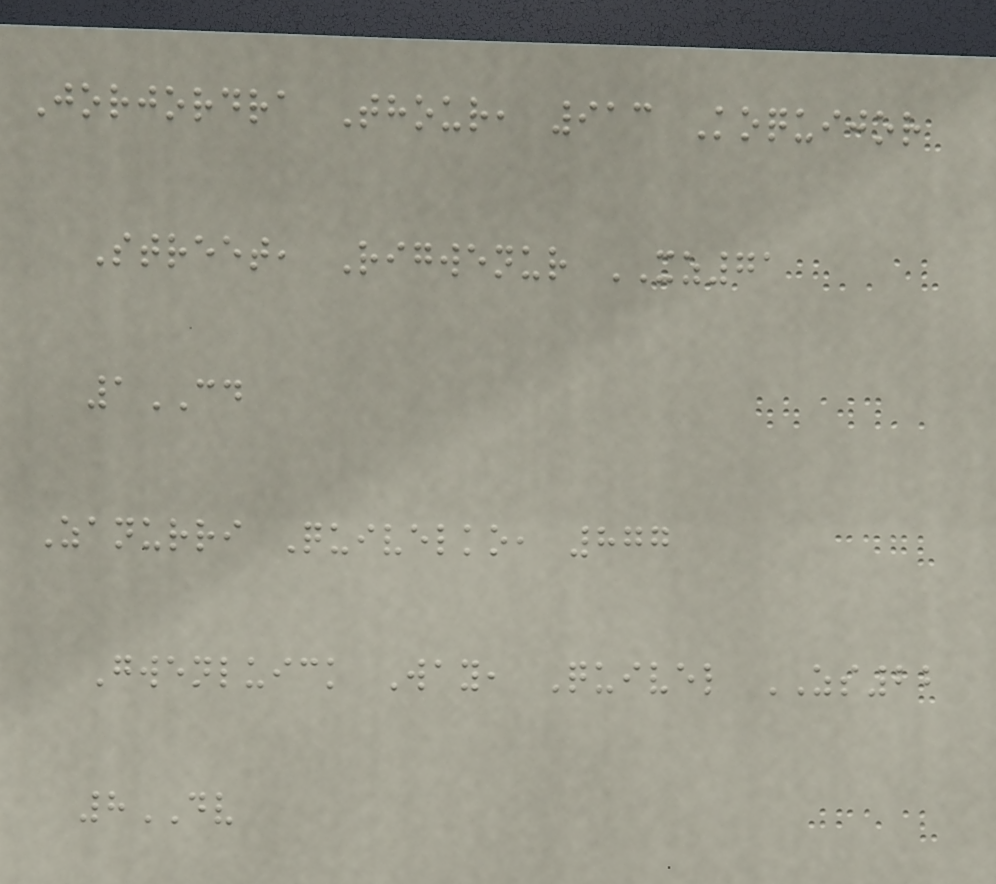Jorjordra Thour, 913 Koquijor
Street, Rigwenur XZ71
1CD
Zanurri Quivelko, 877
Gwenluick Way, Quivel ZS22
8DV
